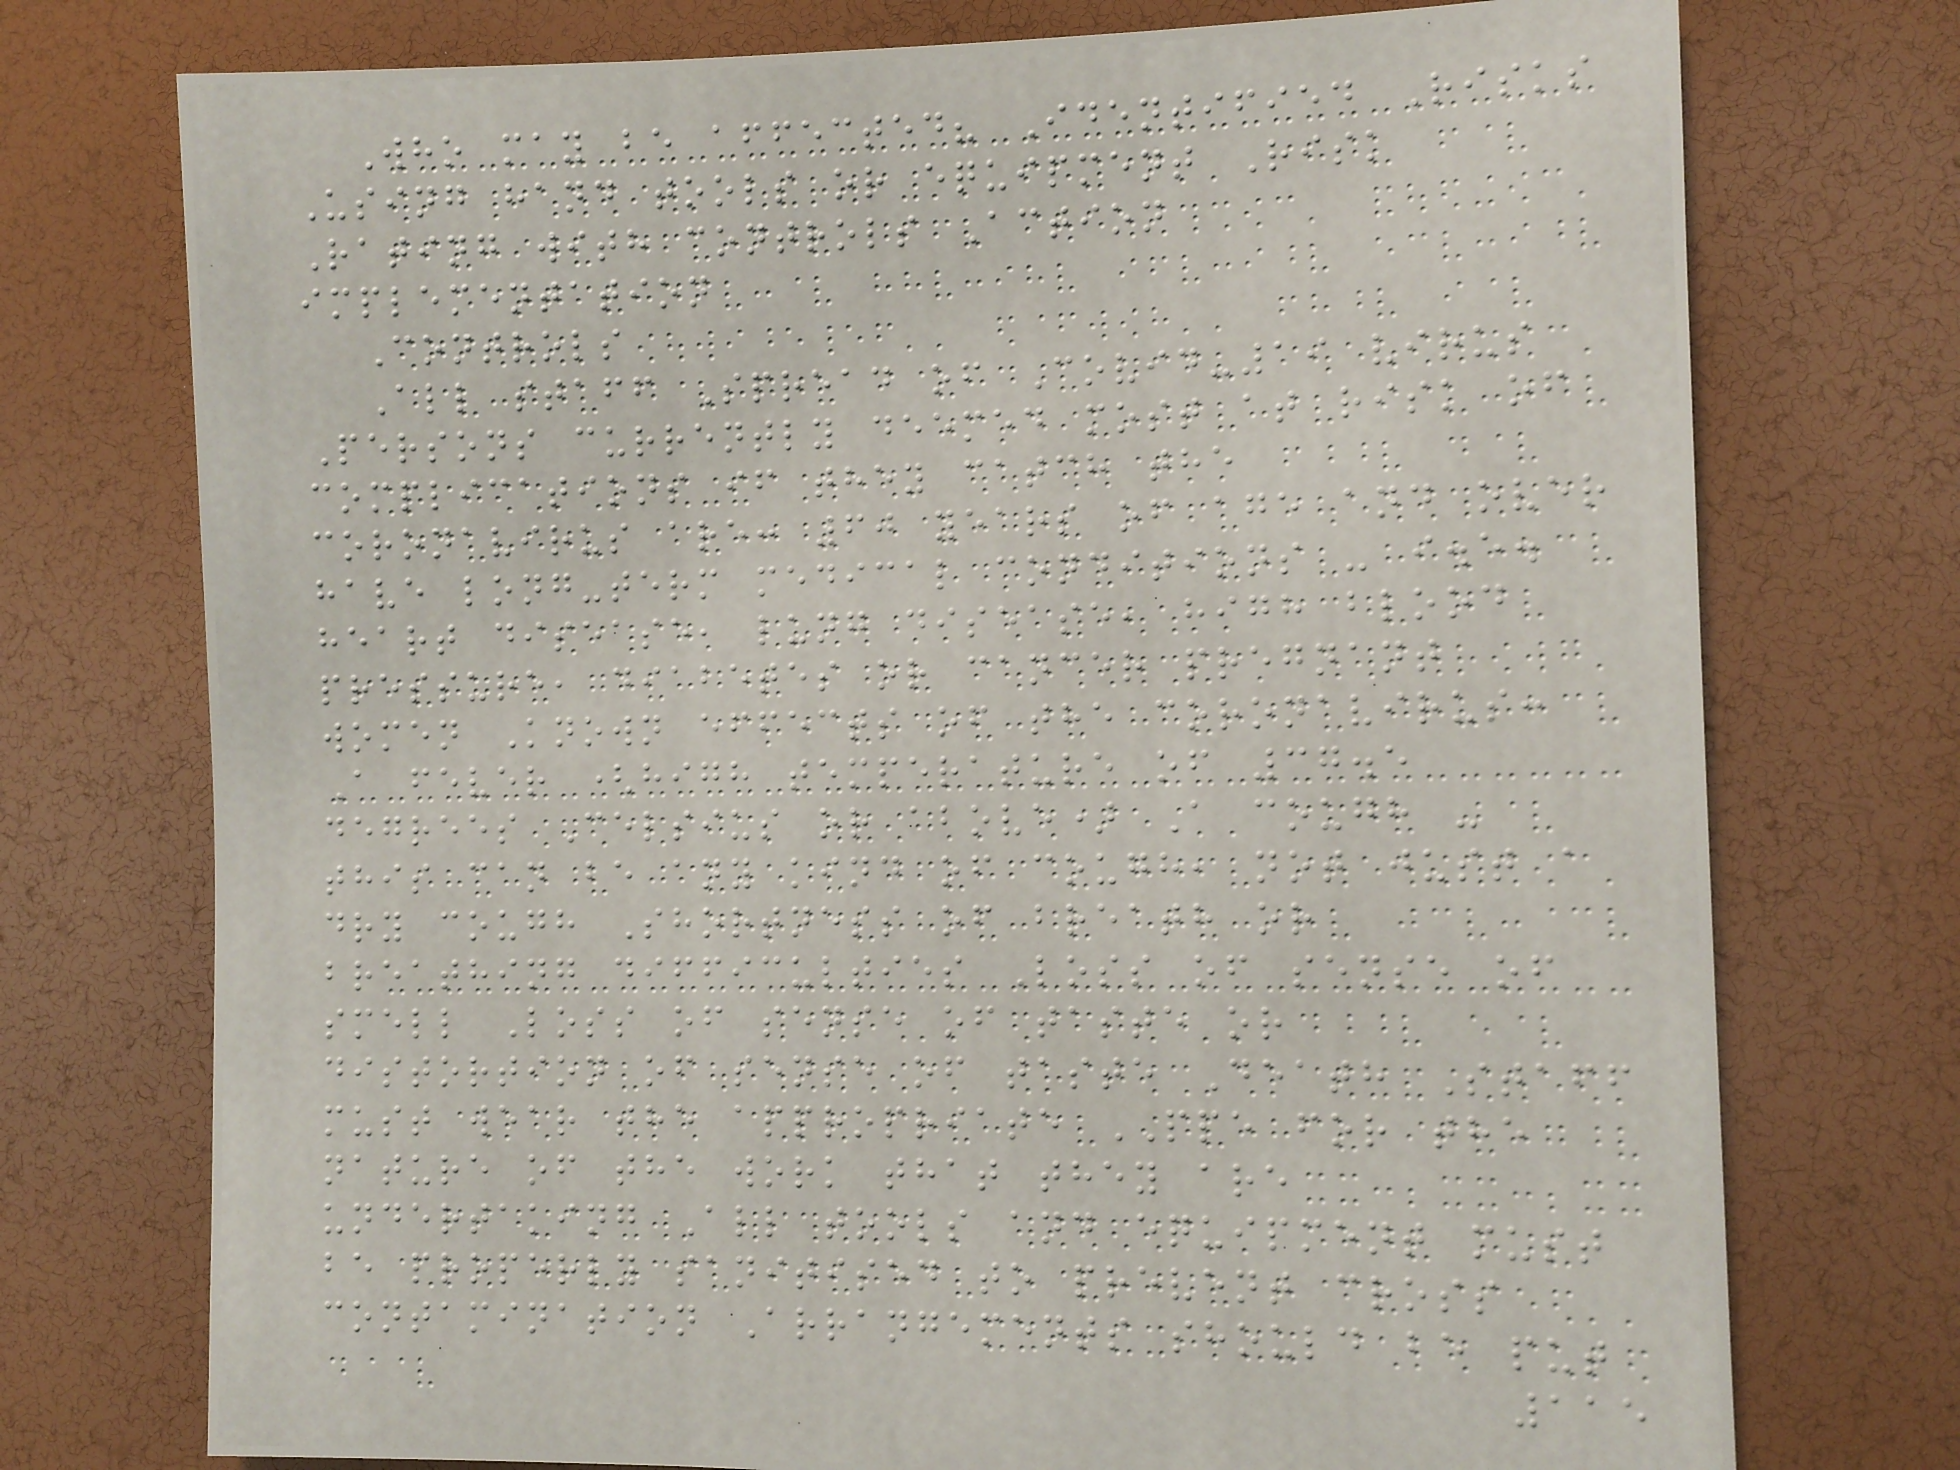Who may be affected? Identified Risks
Using hand tools or equipment Risk
Rating with controls Action
implementation
Controls
All staff Spread of Covid-19 virus
Persons currently deemed most at risk of
complications if they catch the
coronavirus are: 60 years of age and over
have long-term medical conditions - i.e.
heart disease, lung disease, high blood
pressure, diabetes or cancer pregnant
women Known effects of the coronavirus:
A fever (high temperature of 37.5
degrees Celsius or above) A cough -
this can be any kind of cough, not just a
dry cough Shortness of breath or
breathing difficulties Loss of sense of
smell Loss of sense of taste or
distortion of sense of taste Death Staff
must wear the appropriate PPE for the
nature of the work that they are
undertaking All tools and equipment must
be properly sanitised to prevent cross
contamination Arrangements should be put
115
